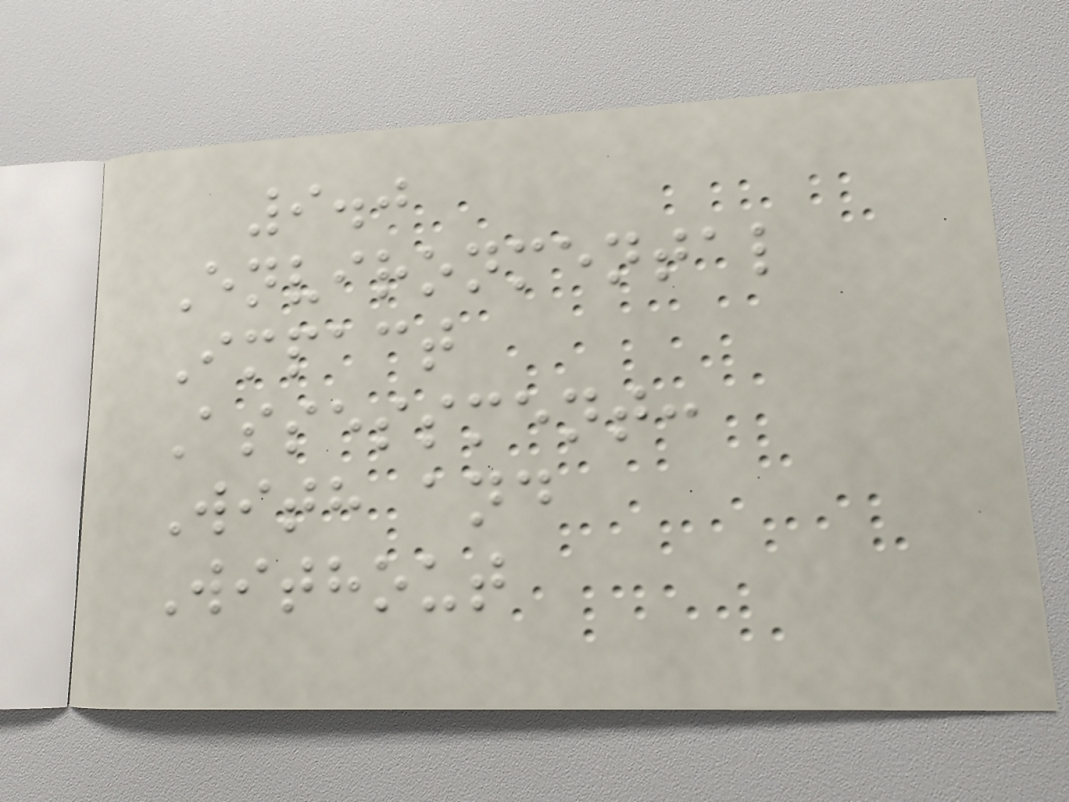9.0
Environmental
Impact
Assessment:
With and
Without
